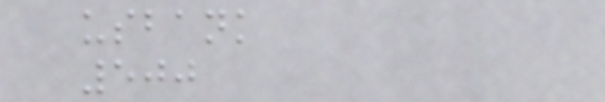usbank
500
